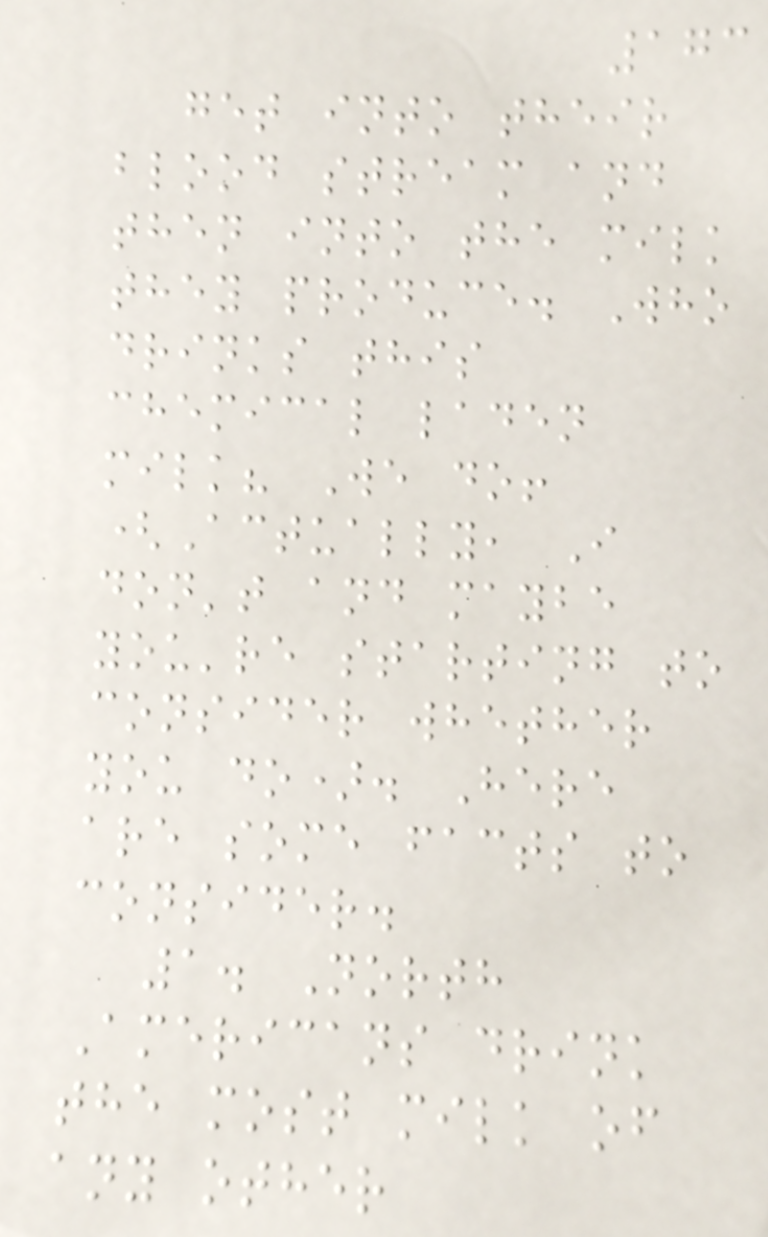173
get into their
blood stream and
then into the milk
they produce. Who
drinks this
chemical laden
milk? We do!
(Actually, I
don't and maybe
you're starting to
consider whether
you do). Here
are some facts to
consider.
1. North
Americans drink
the most milk of
any other
